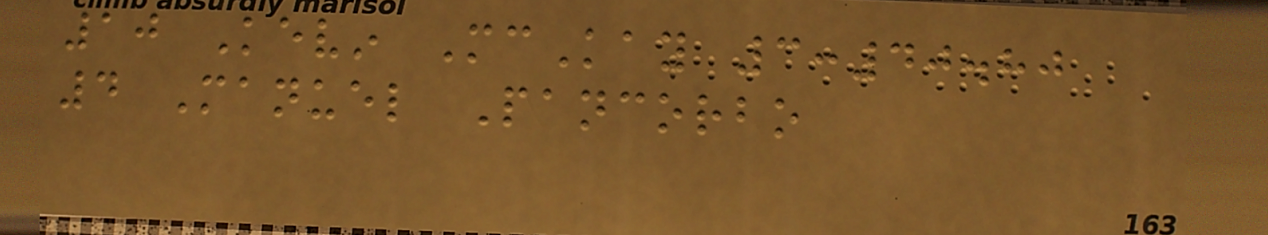10 Kevin McKay 3:40.80
4 Manuel Pancorbo
